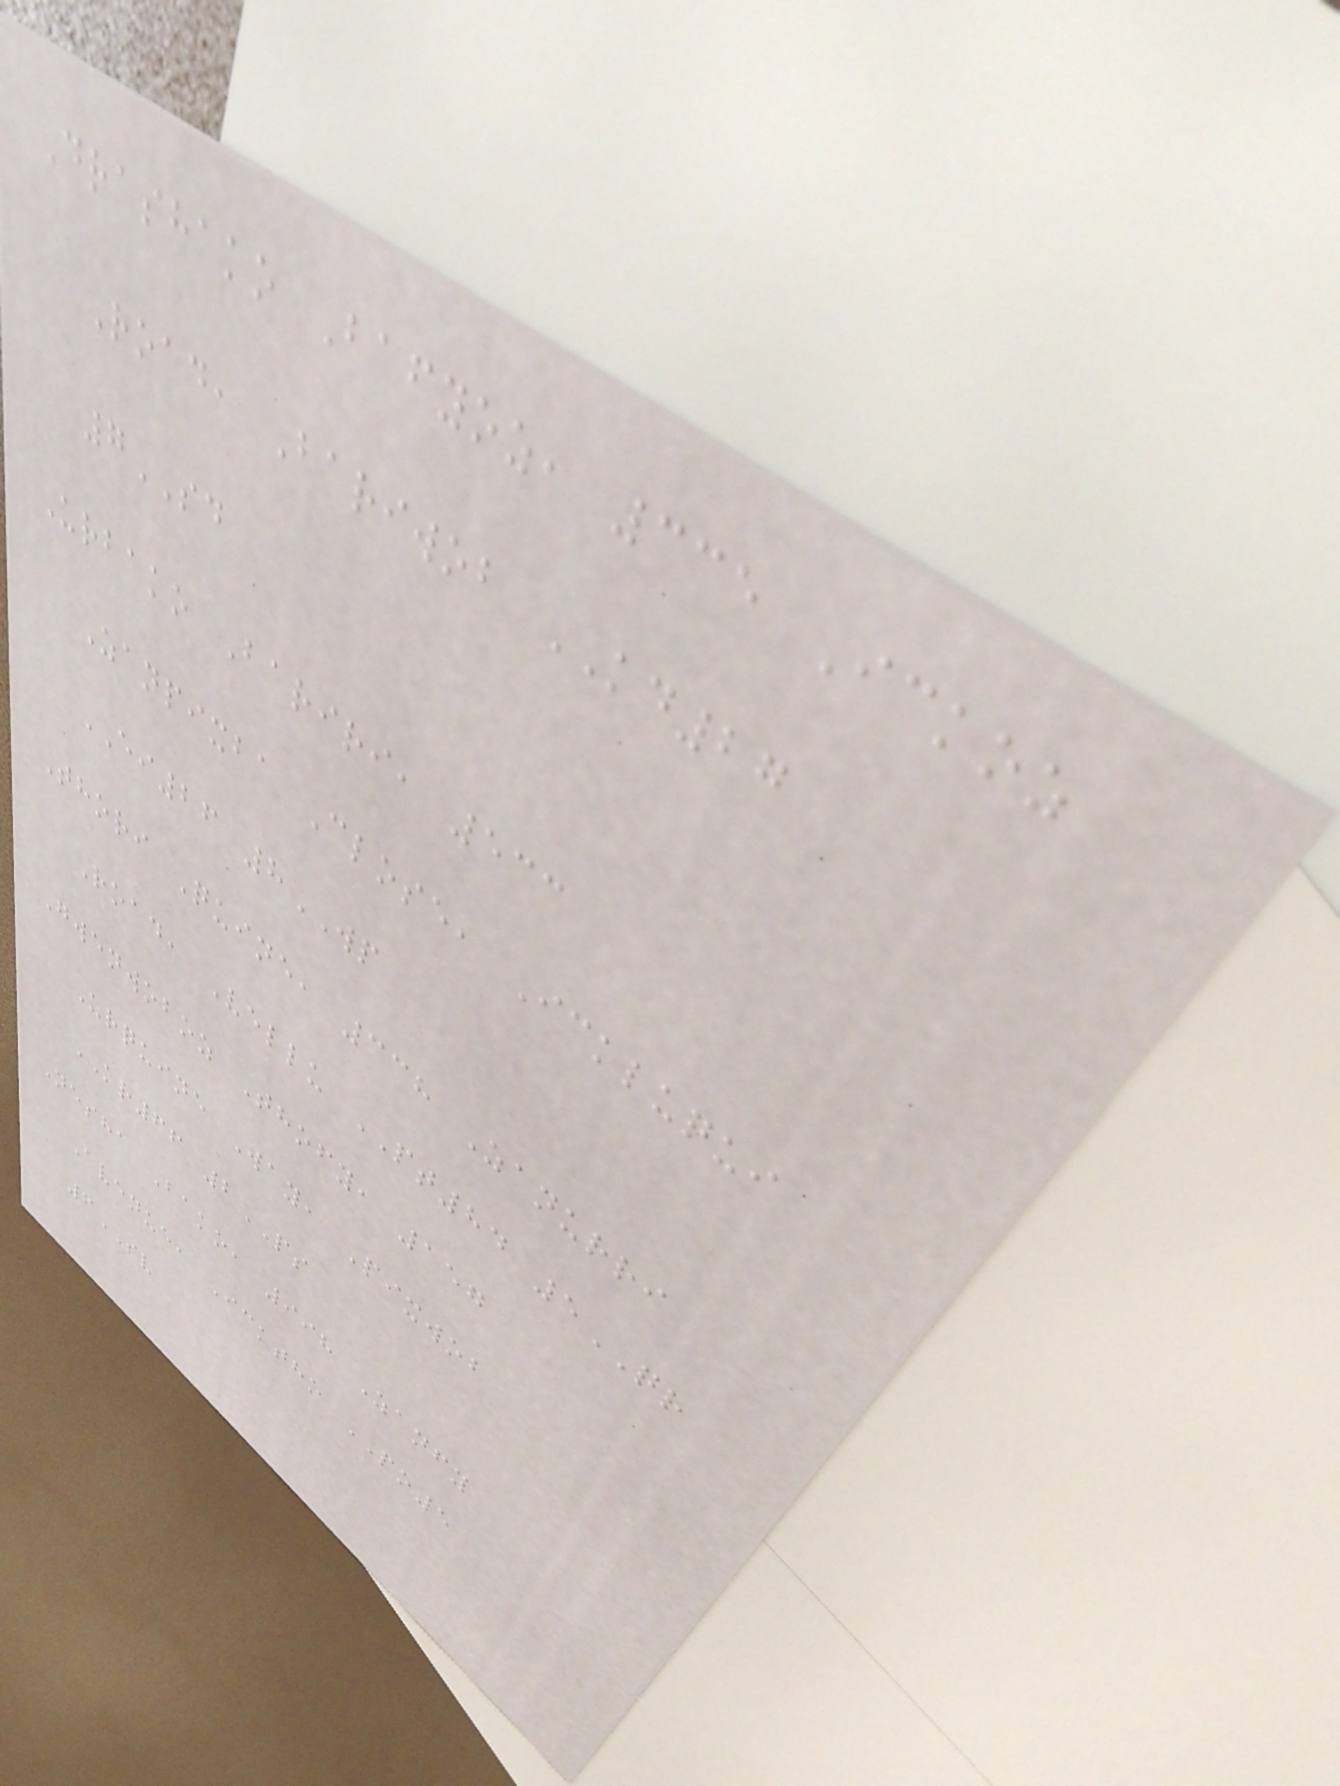Drashako Bafyoz, 335 Ickoz
Road, Bariwob KD27
7SD
Urbako Bariri, 533
Zanpixba Close, Ickluqui
EI26 8WP
Thori Quine, 338 Zanurri
Road, Vellu PT84 5QR
Gwenwoboz Thofy, 157
Urquine Way, Pixwob
KR66 2PS
Nesha Bako, 998 Zanfy
Avenue, Icktho PO5
6SV
